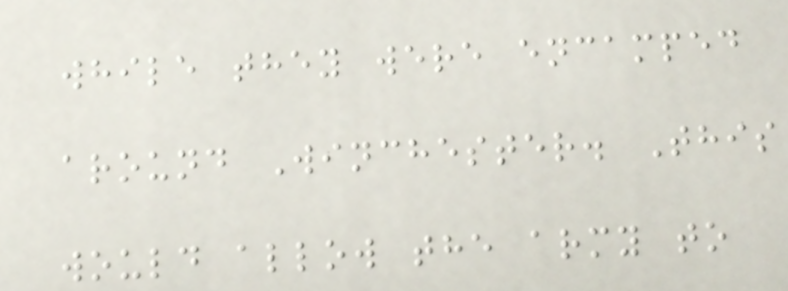while they were encamped
around Winchester. This
would allow the army to
